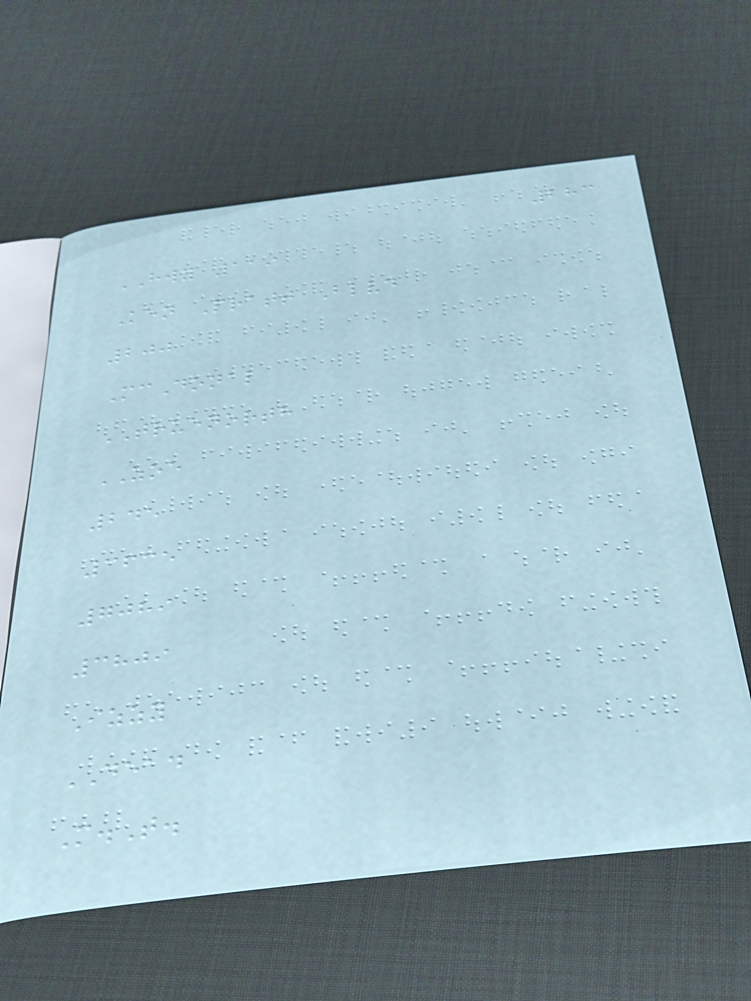283
HWY 119
Ken Pratt Blvd
200
McDonal
TRUENORTH
ZOE
245
3635
7089
3809
Izzy
DEAD
M.T.
